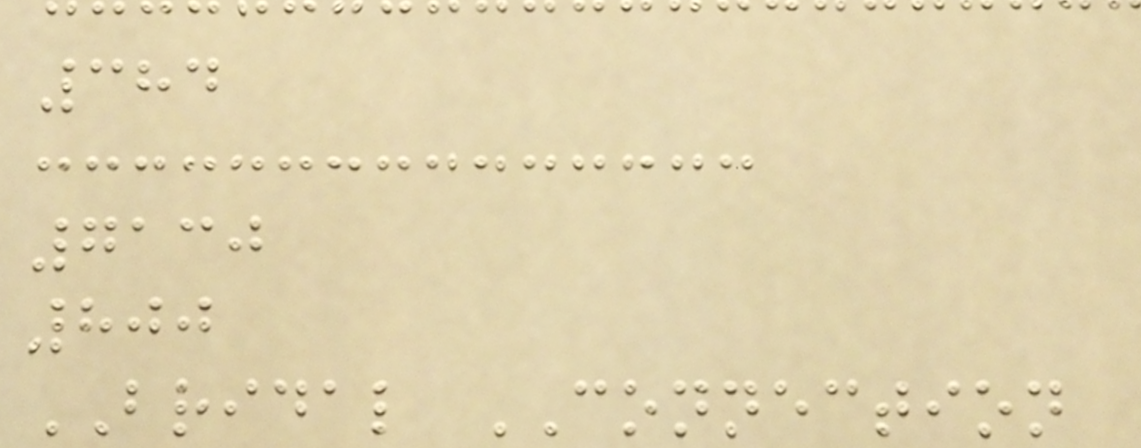384
7130
800
BRIDAL CONNECTION
